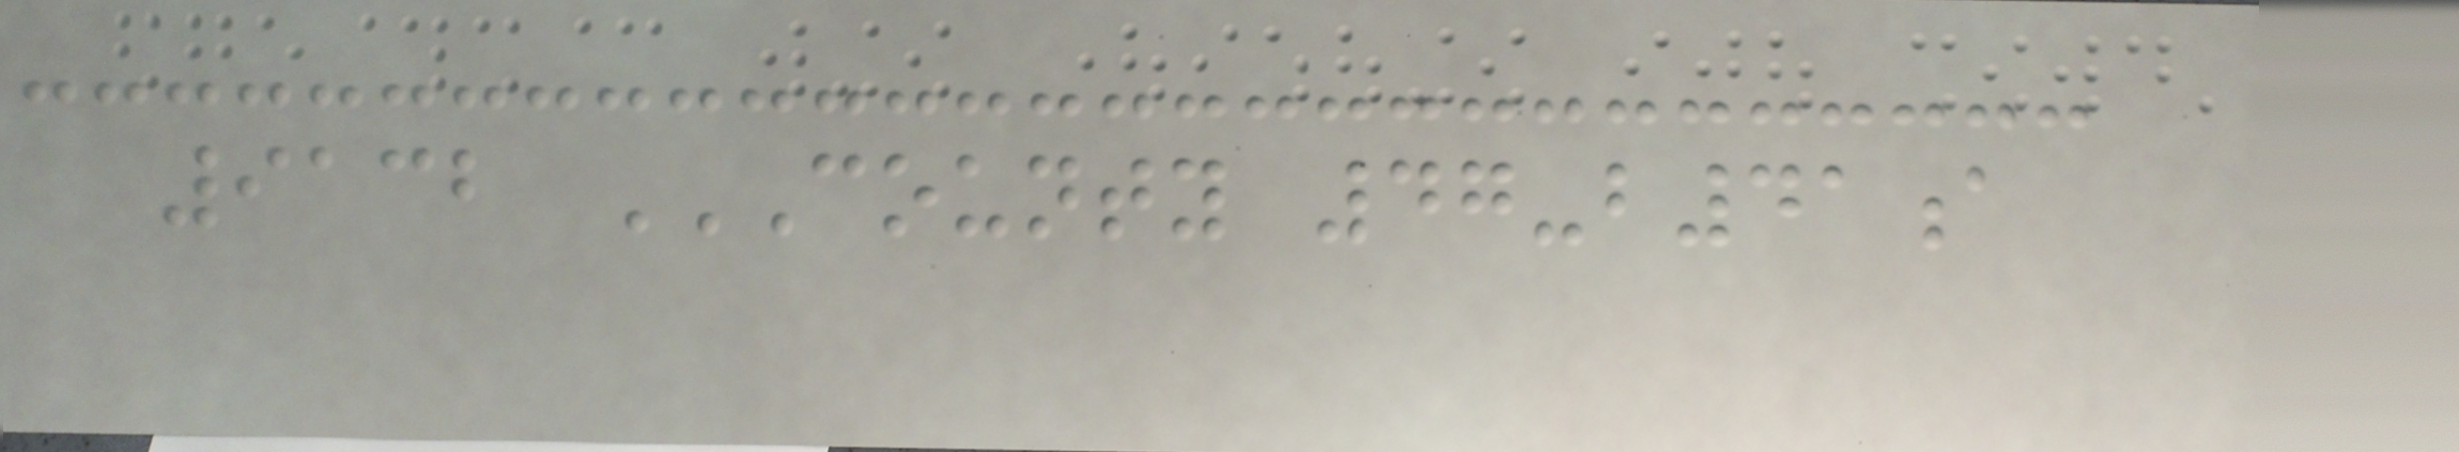9132 COUNTY 47-B41A
